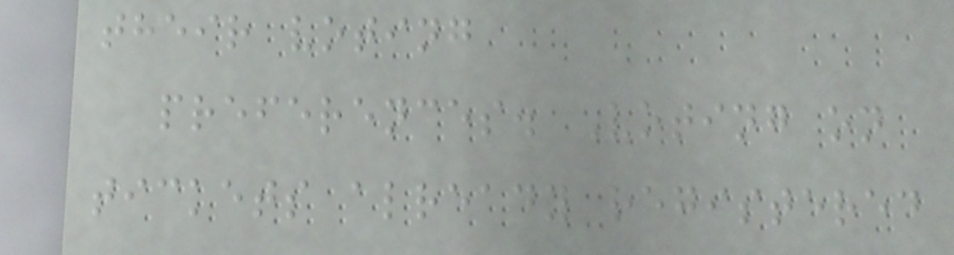their voting
preferences. Voting on
tickets already registered
